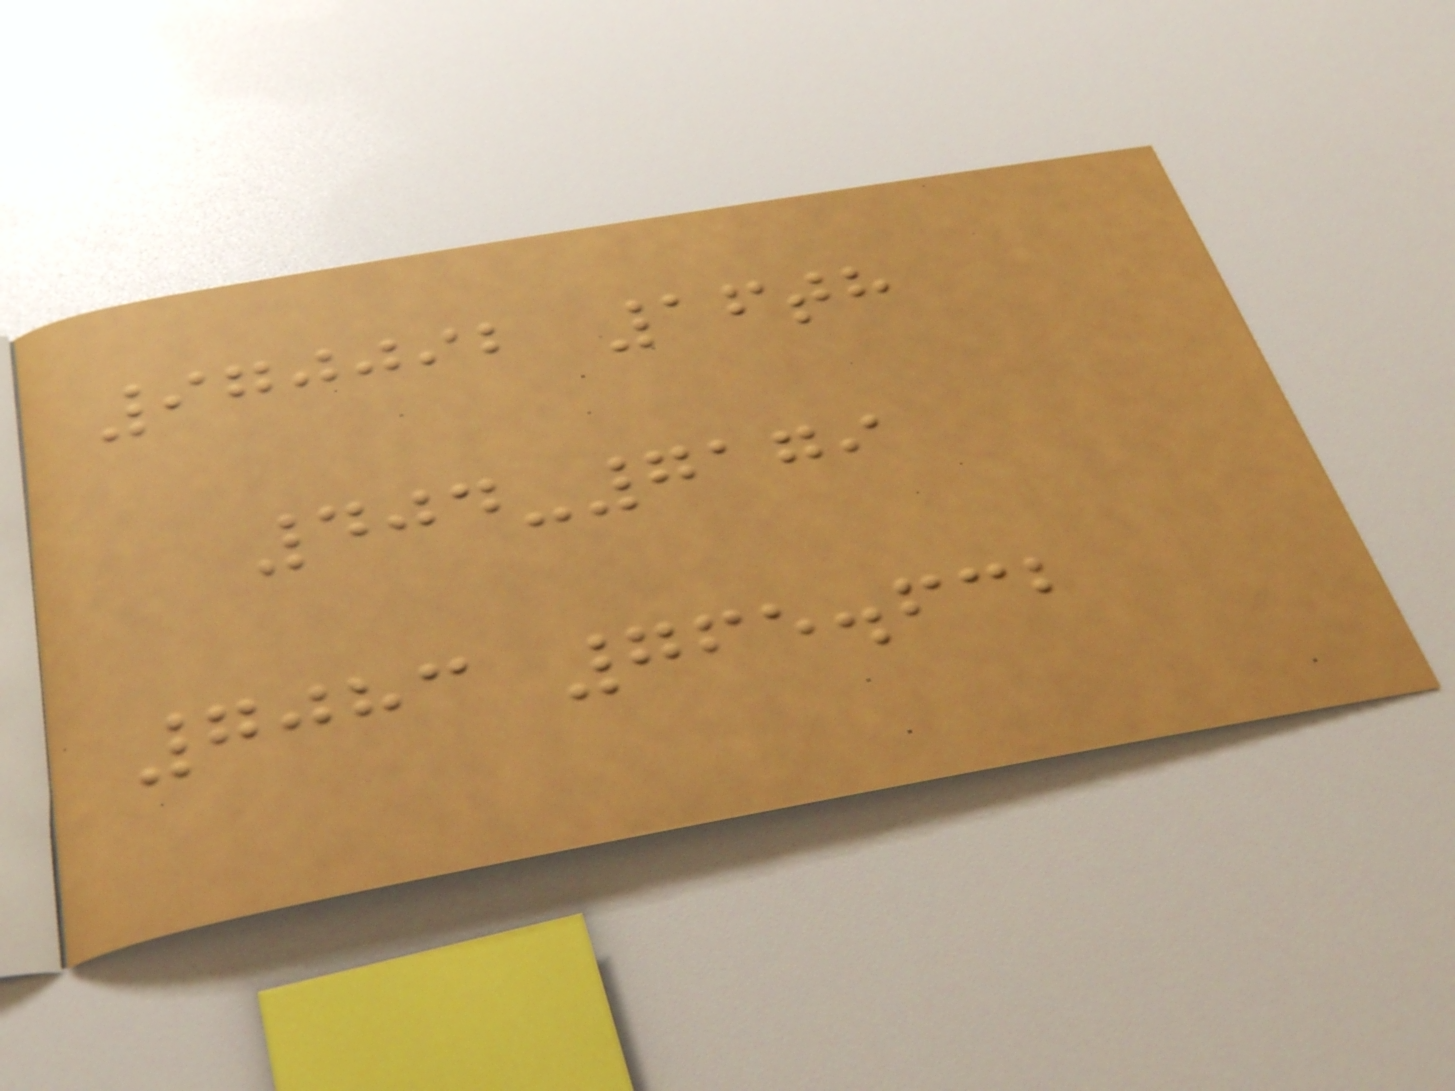970092 16th
404-7179
7083 765.632
